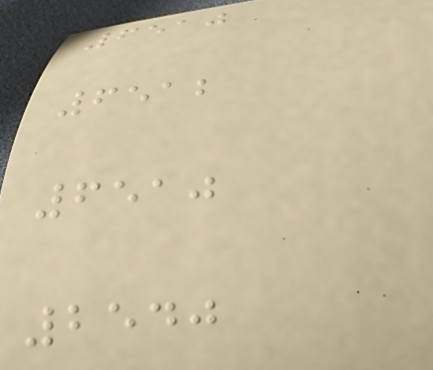6510
6512
6510
2540
